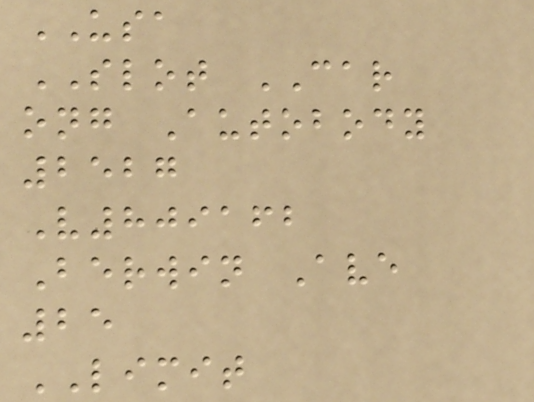USA
SLOT CAR
ong Autobody
2527
V809162
Berwin Ave
25
LIMIT
